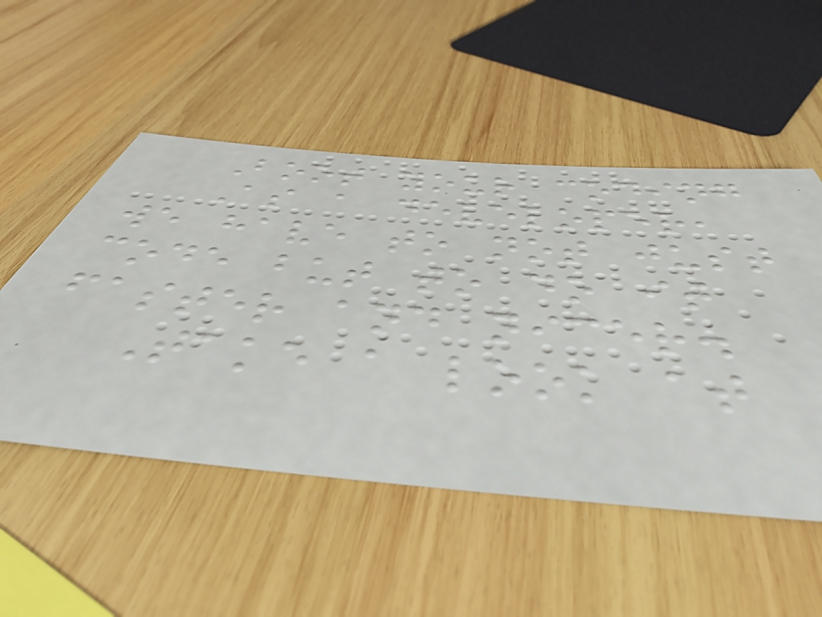Boot your coding
As a developer,
we have to not just
code but to do it
faster and nicer.
Take a look at
